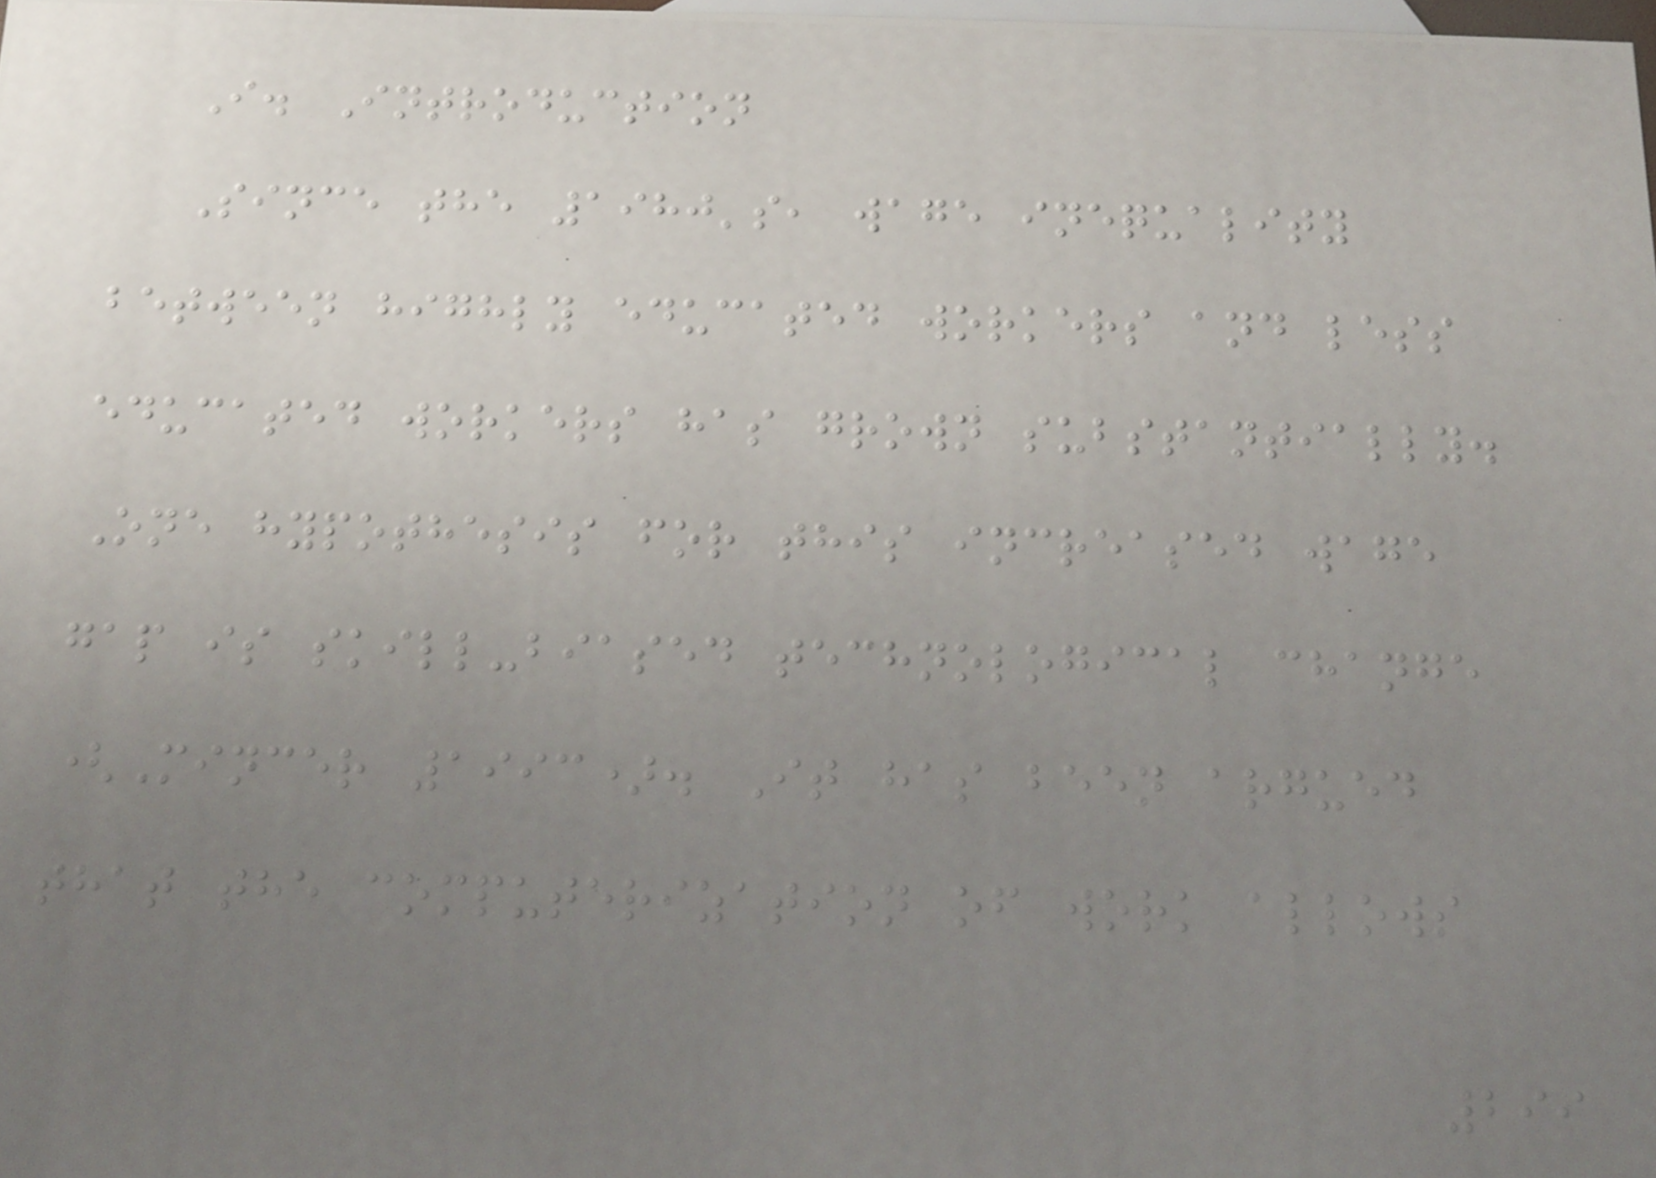I. Introduction
Since the 1980's, wage inequality
between highly educated workers and less
educated workers has grown substantially.
One hypothesis for this increased wage
gap is skill-biased technological change
(Mincer 1993). It has been argued
that the computerization of work allows
299
